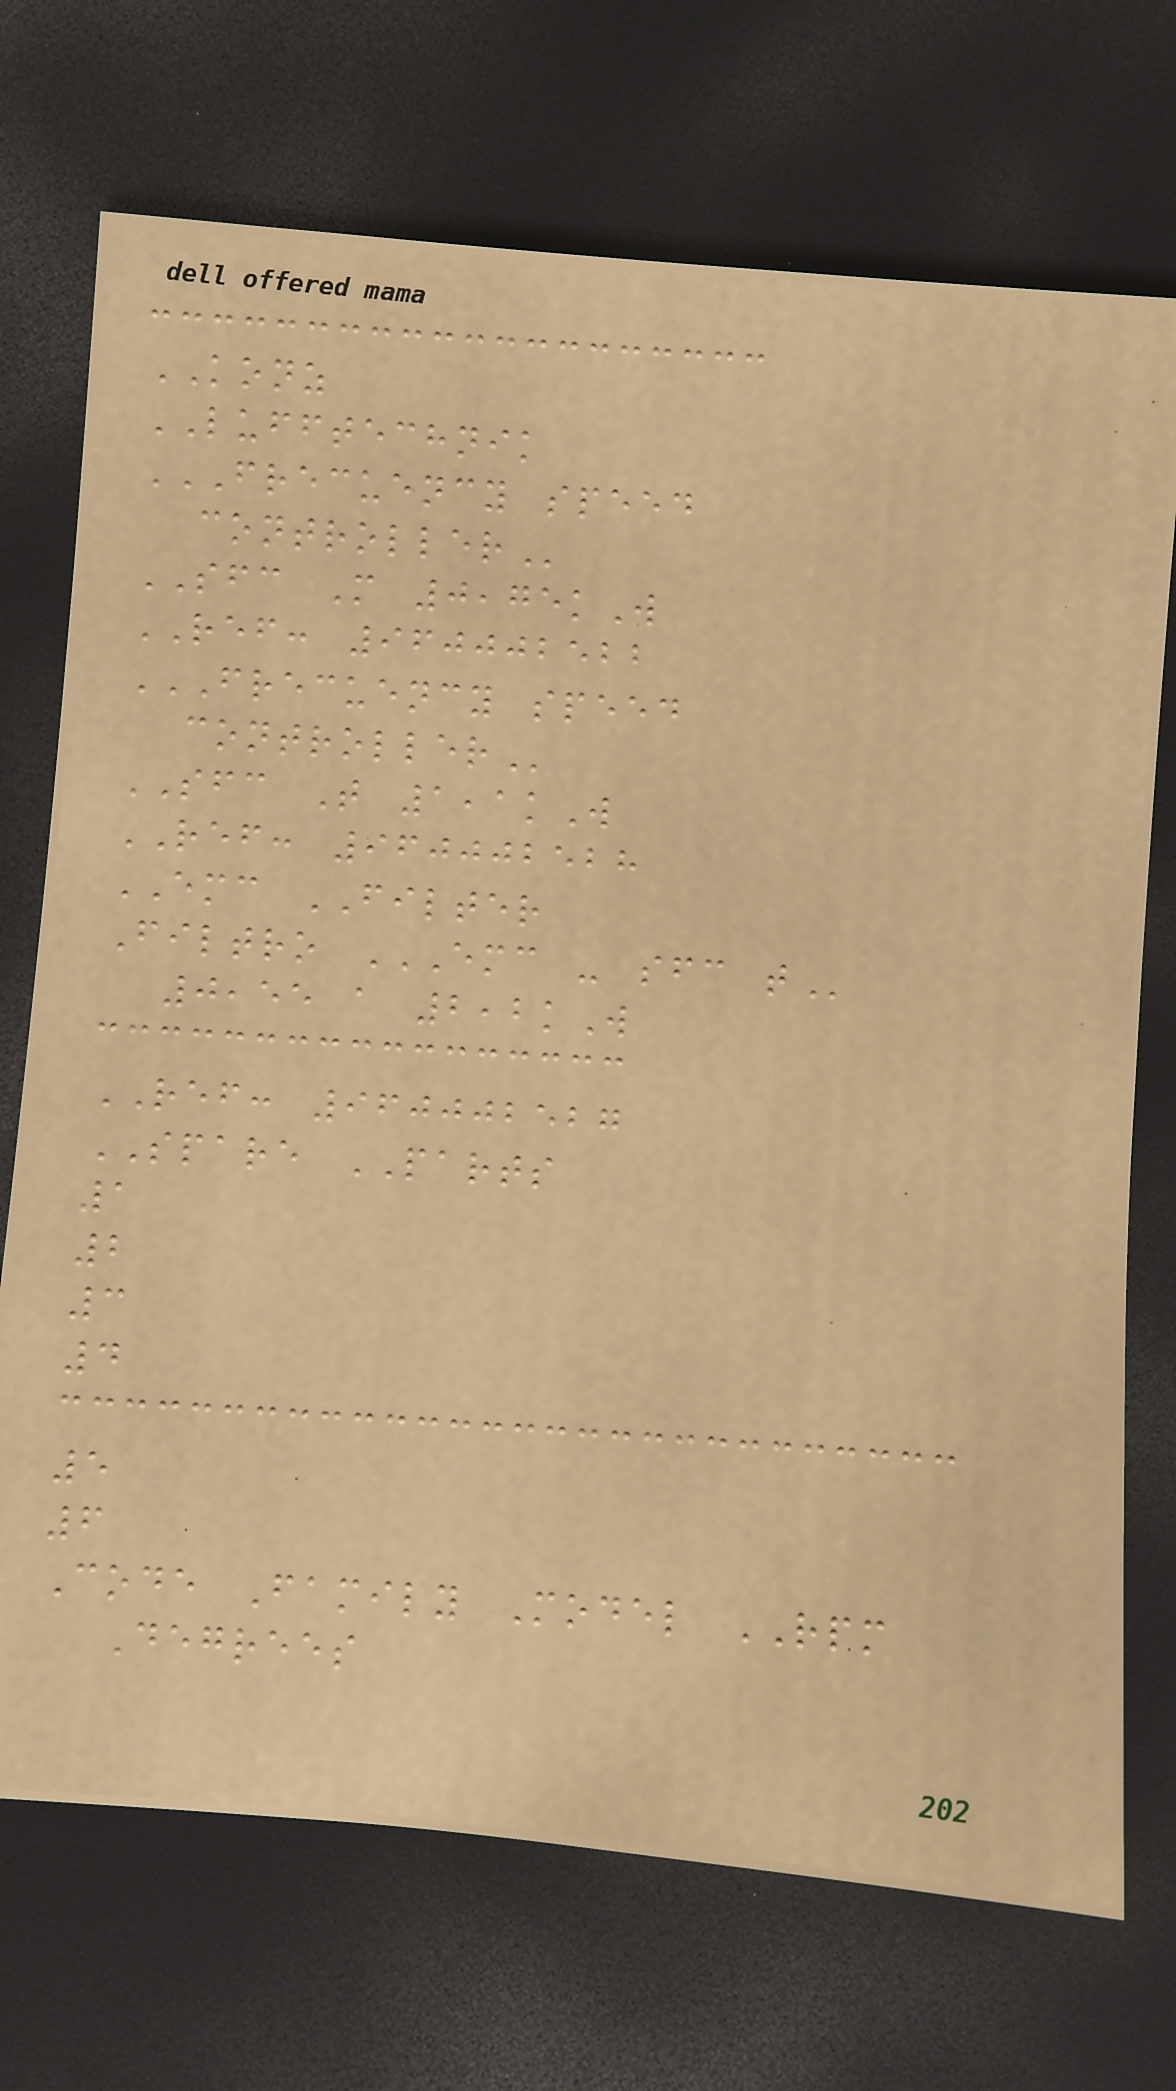KONZ
LUFFTECHNIK
FRECUENCY SPEED
CONTROLLER
SFC M 0,75kW
REF: 960002522
FRECUENCY SPEED
CONTROLLER
SFC T 1,1kW
REF: 960002528
EMC FILTER
Filtro EMC - SFC T
0,55 a 2,2kW
REF: 960002527
SPARE PARTS
1
2
3
4
5
6
Code Family Model RPM
Degrees
